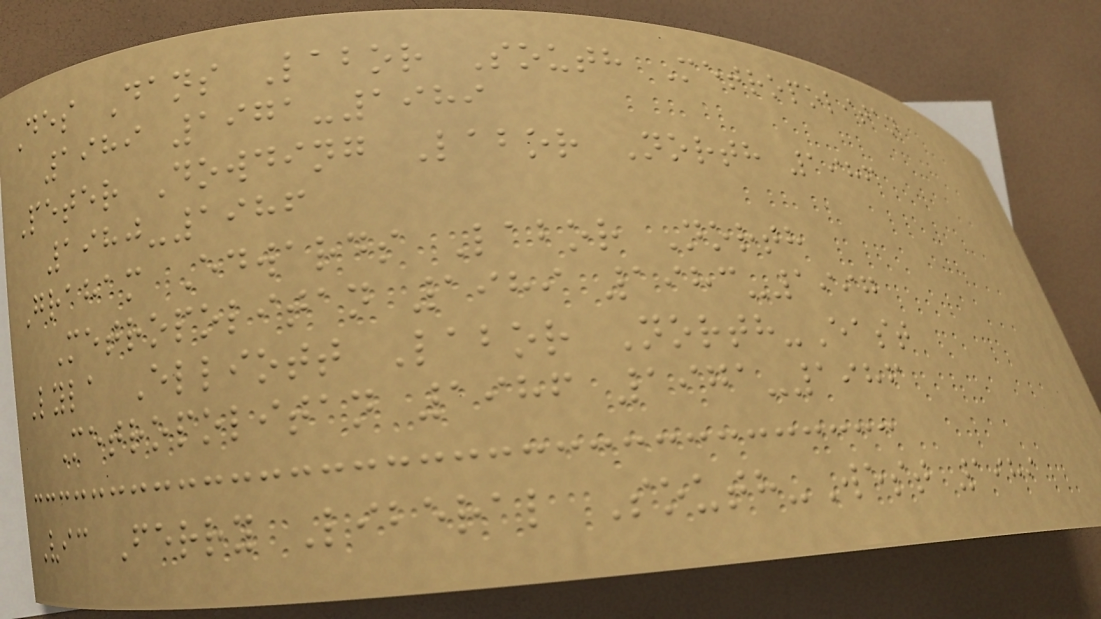Des Dans Labor South Metropolitan
1989 1971-1989
Peter Dowding Labor North 1986
1980-1986
Graham Edwards Labor North
Metropolitan 1989 1983-1997
Lyla Elliott Labor North-East
Metropolitan 1986 1971-1986
Vic Ferry Liberal South-West 1989
